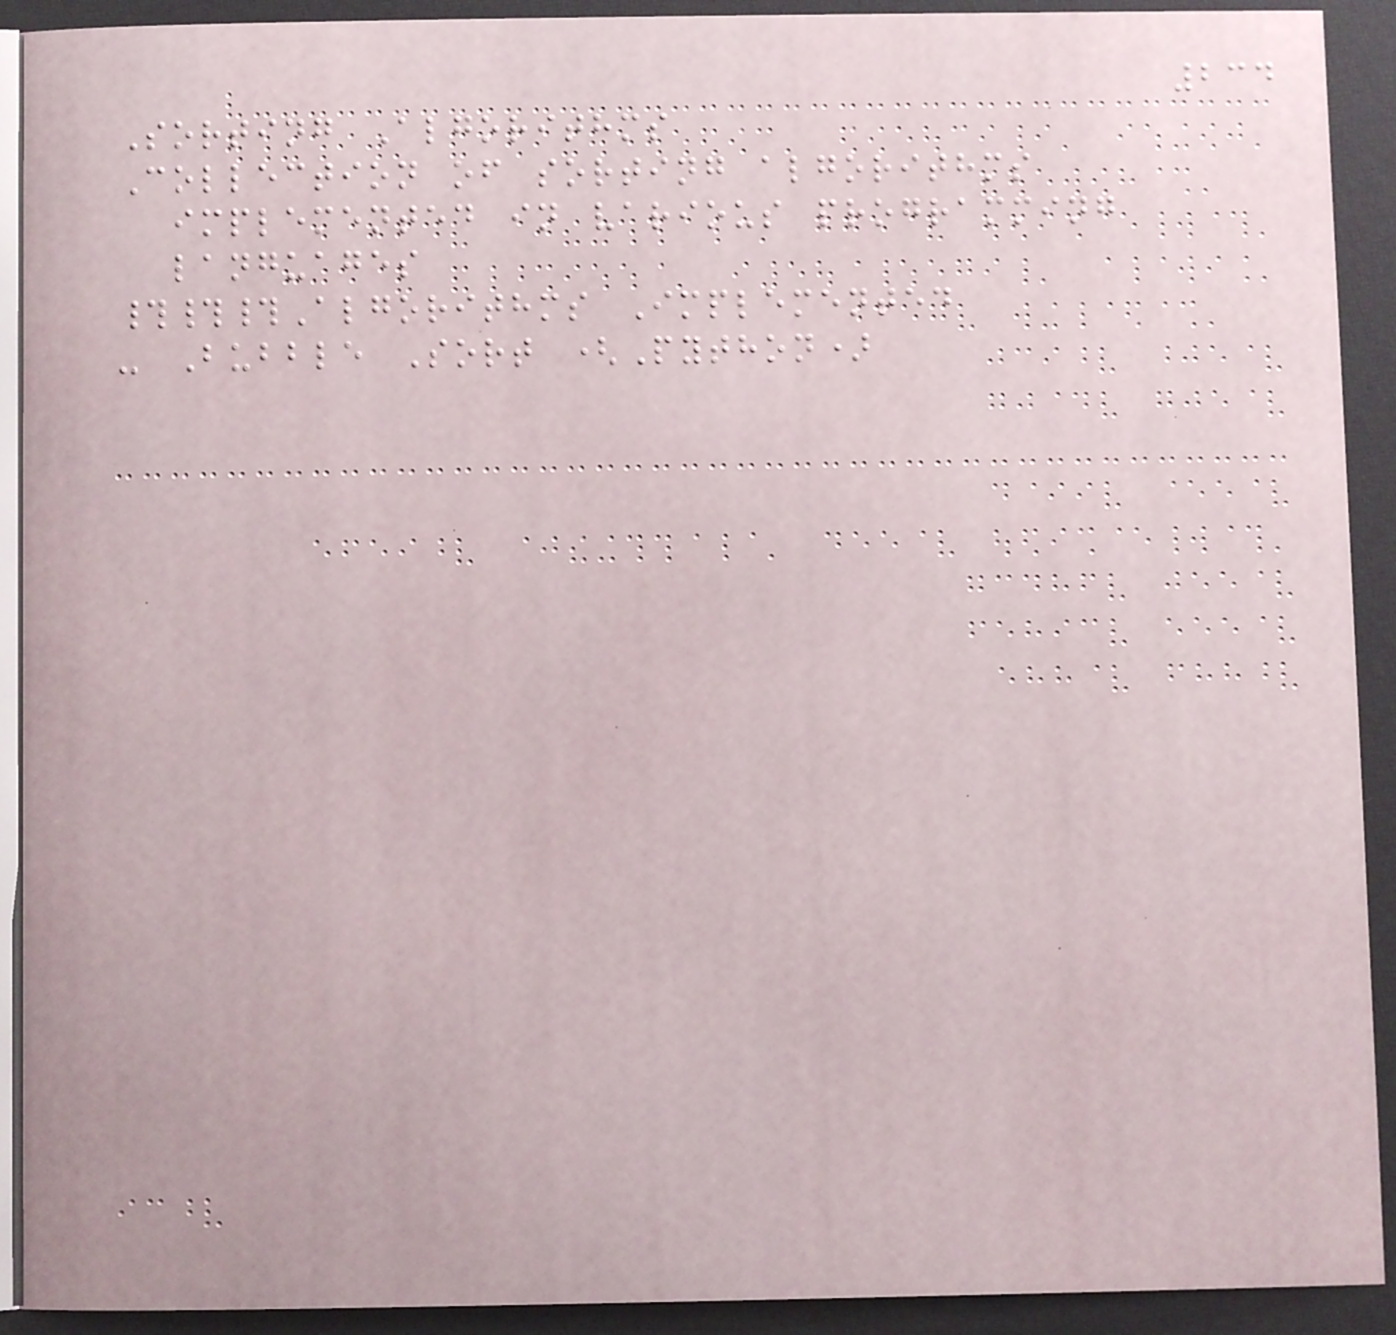234
Sorting Algorithms
Collection of sorting algorithms
implemented in various programming
languages
###Algorithms Implemented
- Bubble Sort (Python)
